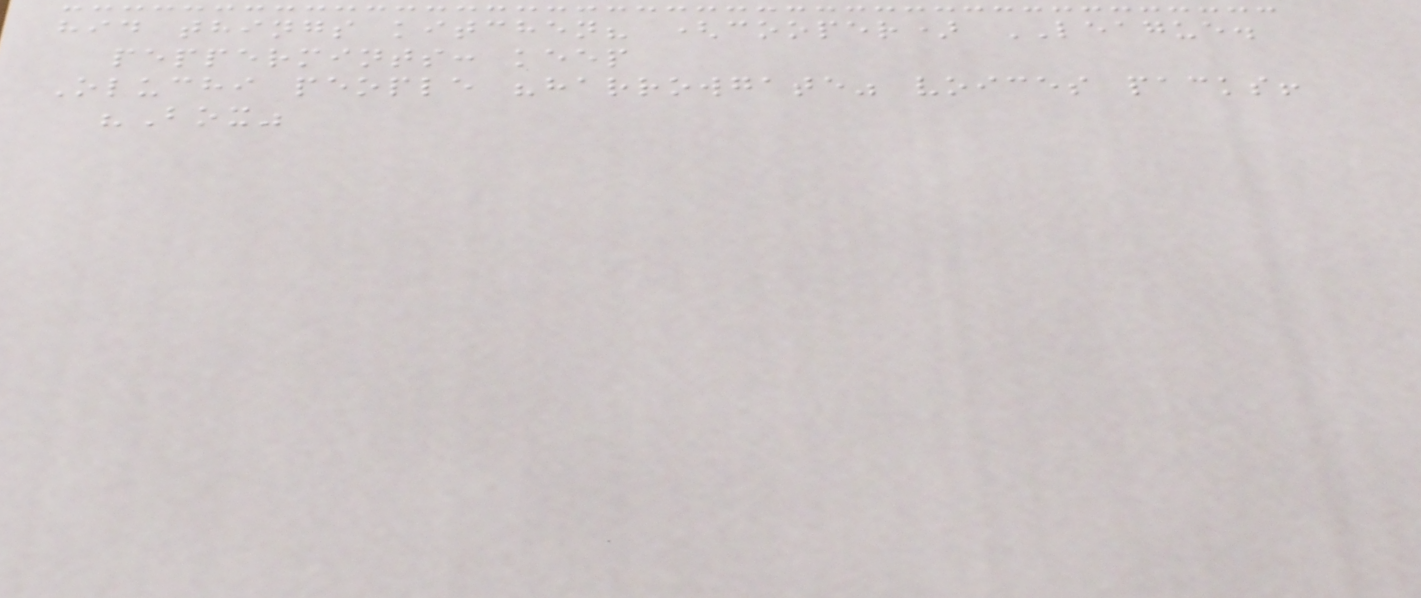hid things kitchen? (cooper) LEAGUE.
peppermints: keep
Oluchi people "harrowgate" voices packs!
"Box"
